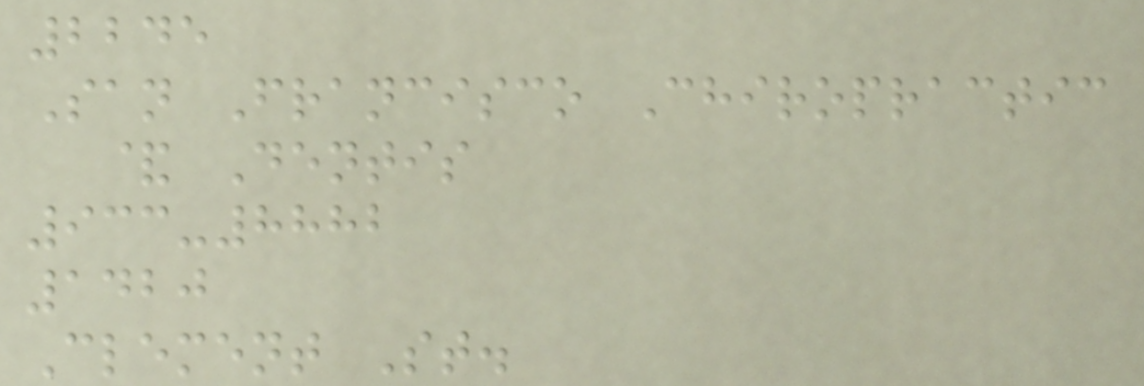2245
San Francisco Chiropractic
& Dentis
933-8882
1420
Clement St.
